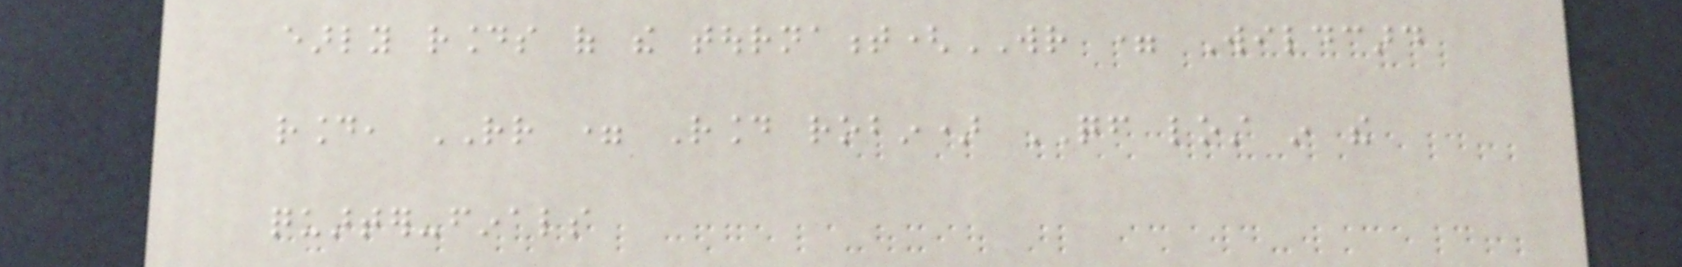early rounds of the tournament(WR = Wildcard
round, RR = Round robin) QF lost in the
quarter-finals
